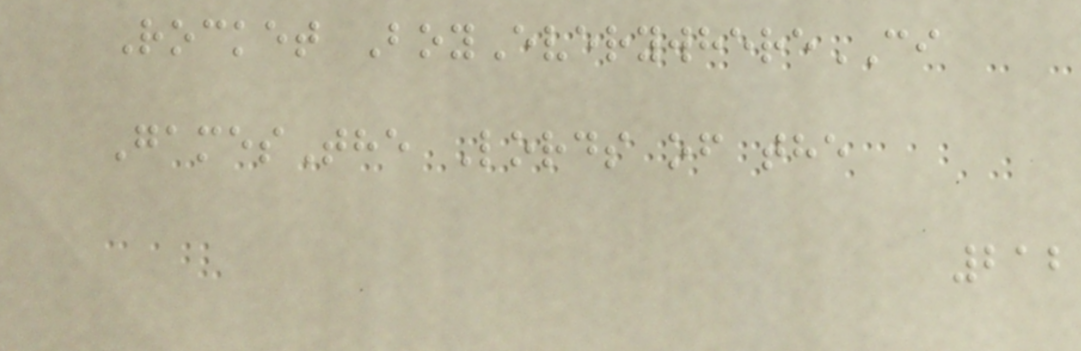Rocket BoyEverywhereCI
GamesThe Lords of the
212
